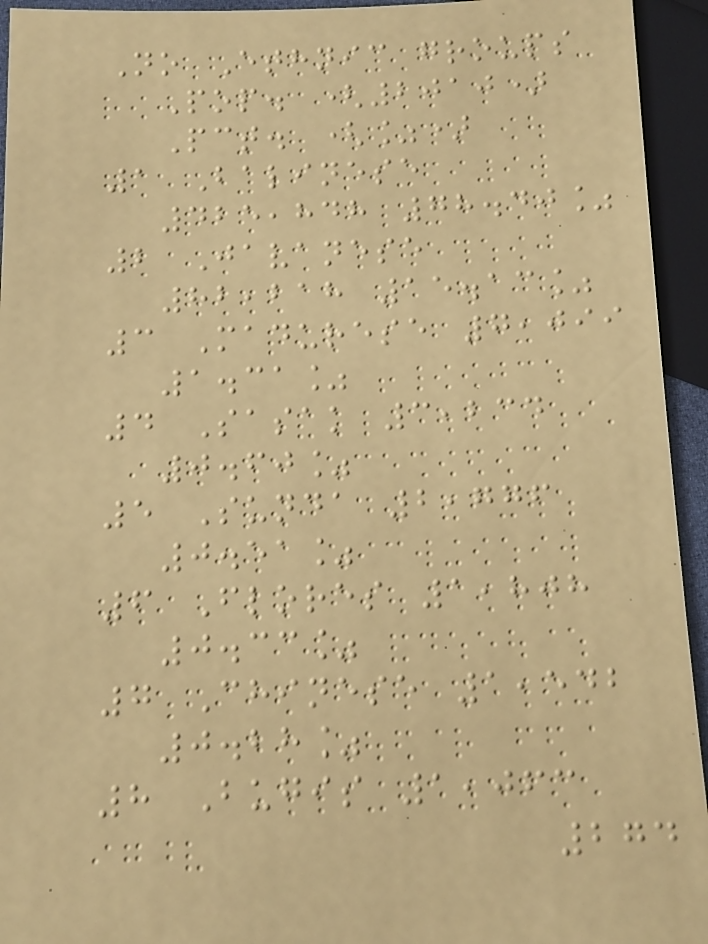No Ethnic groups
Pop. (2010)
Pct. (%)
1 Balinese
425,848 78.40%
2 Javanese
82,218 15.13%
3 Madurese 7,099
1.31%
4 Sasak 3,234
0.60%
5 Sunda 2,776
0.51%
6 Flores 1,808
0.33%
7 Chinese 1,542
0.28%
8 Bugis 1,063
274
